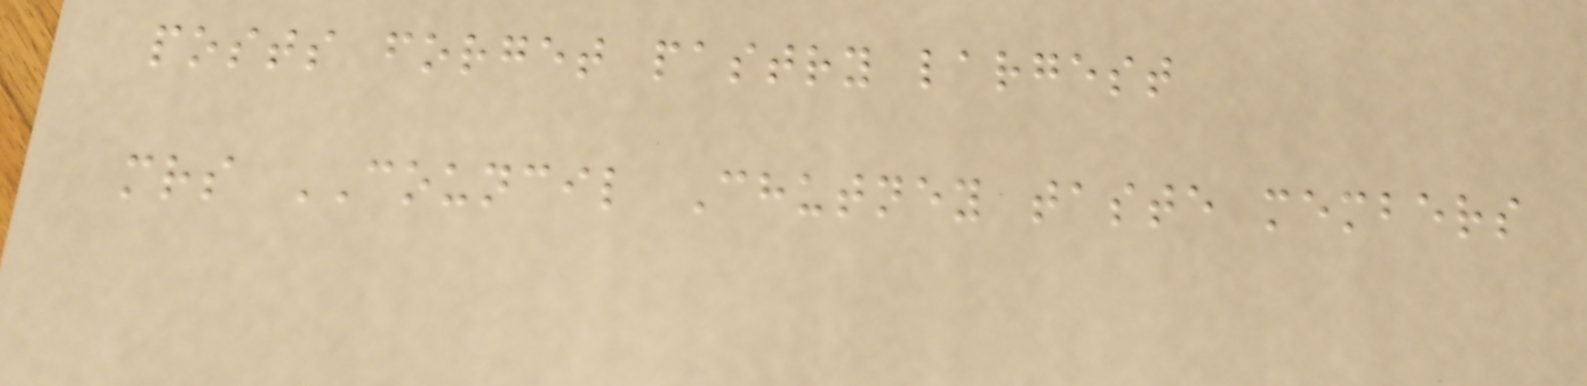posts forget pastry largest
mrs COUNCIL Chutney taste members
